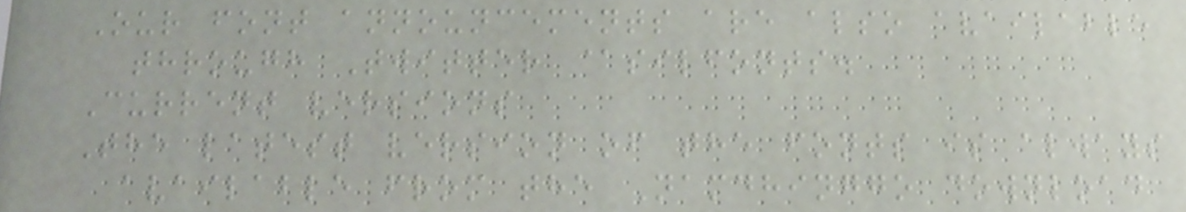Our font announcements are also available
through Twitter @silfonts.
Current versions
The latest version of the fonts is always
available from the Namdhinggo download
